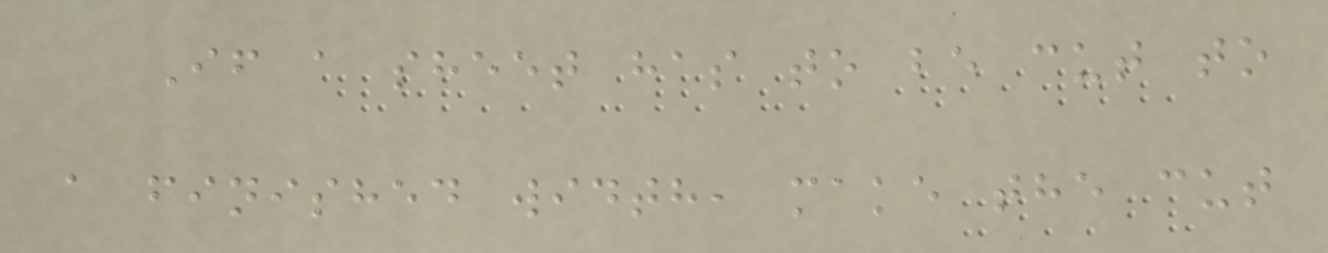If a sheet has to be cut to
a finished width, make the cut
